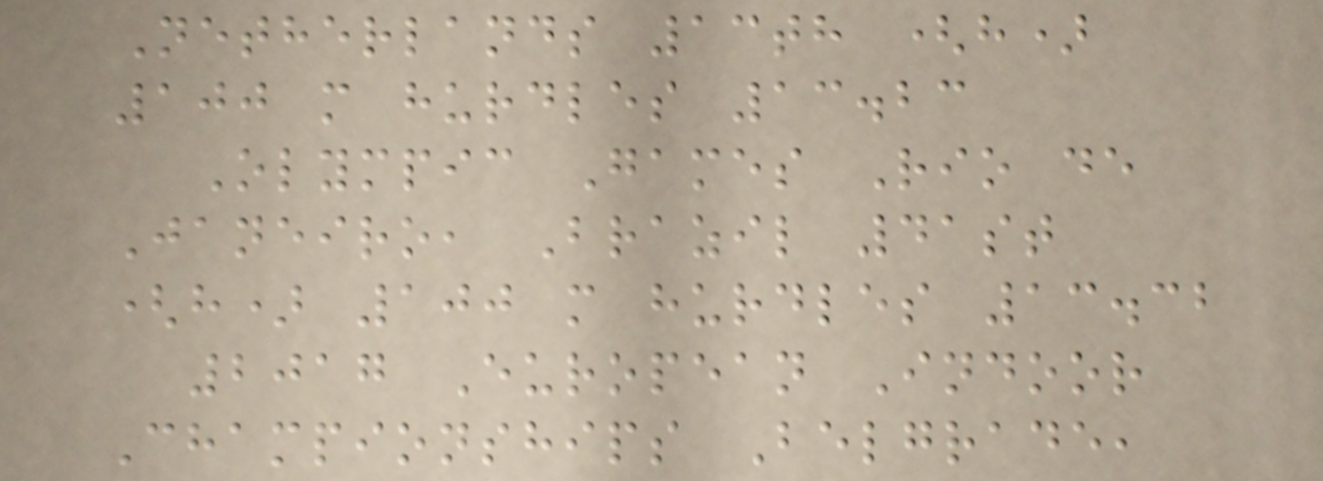Netherlands 13th (h)
100 m hurdles 13.23
Olympic Games Rio de
Janeiro, Brazil 41st
(h) 100 m hurdles 13.32
2017 European Indoor
Championships Belgrade,
